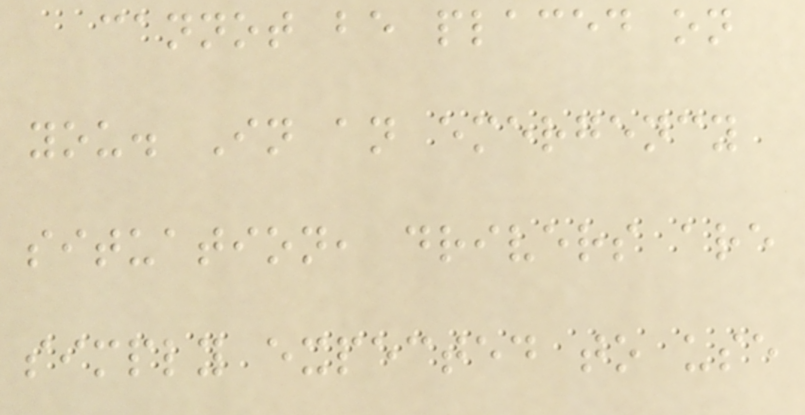cannot be placed on
you. In an emergency
situation, drivers are
simply expected to use
